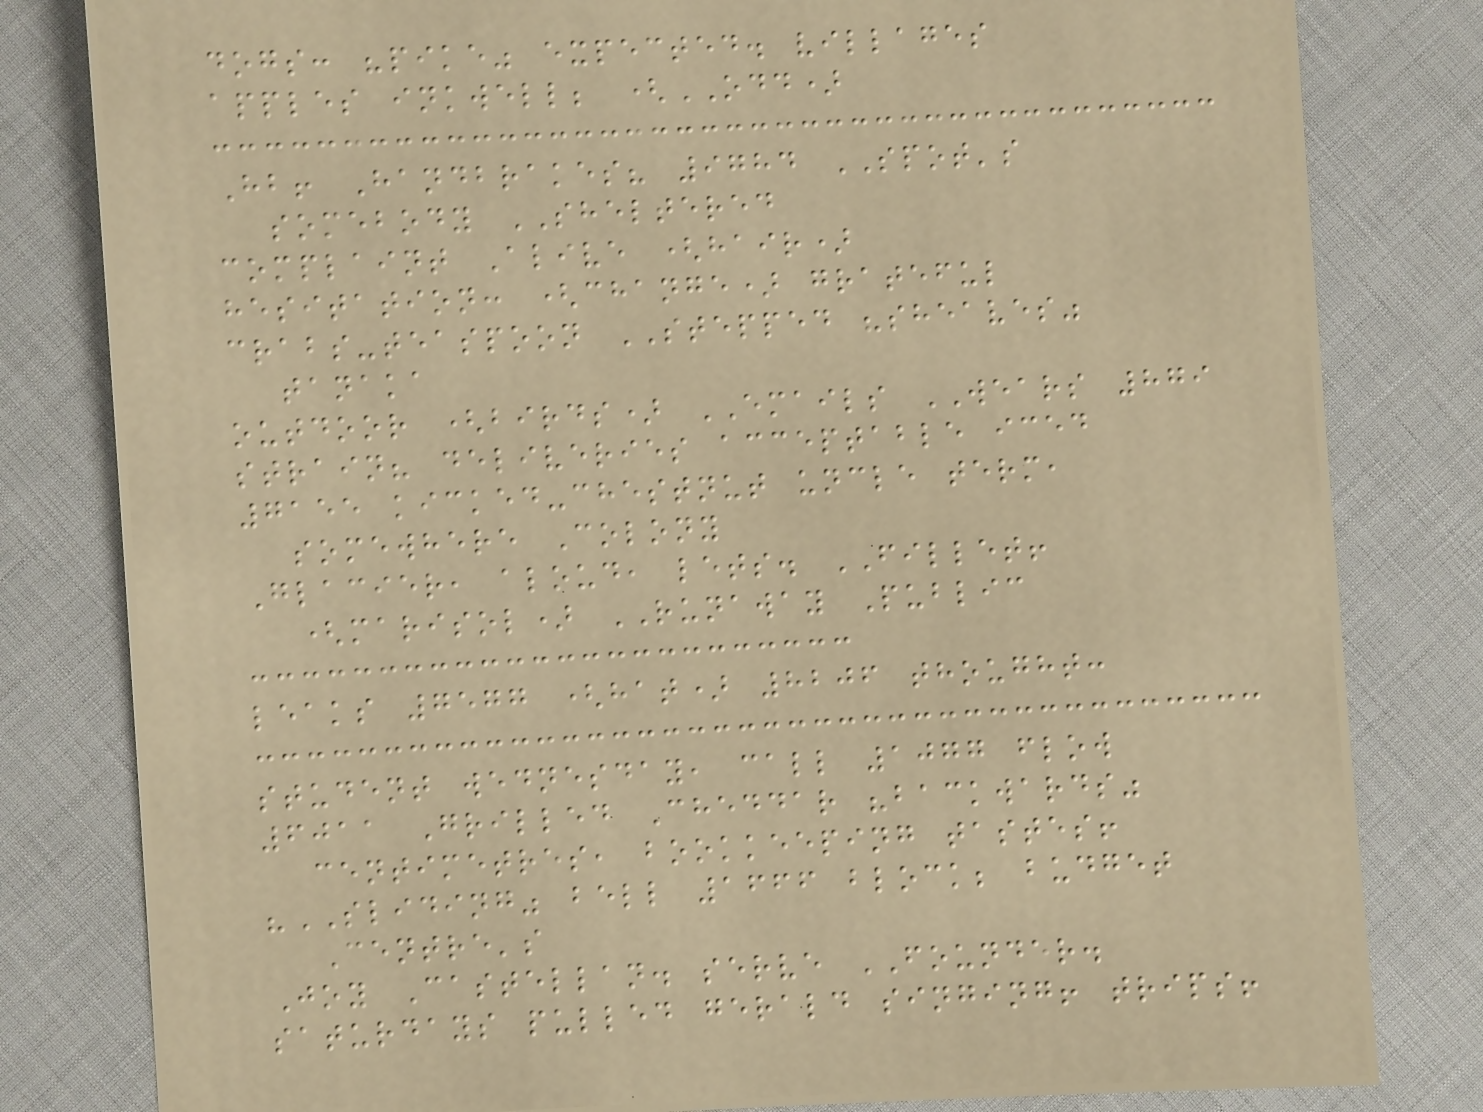dogs: "pike" expected. villages
apples inkwell; (ODD)
Hb! Handbrakes? 9784 SPOT's
somebody SHELTERED
complaint Alive (hair)
hesitation: (change) grateful
crabs-teaspoon STEPPED "sheaves"
tanaka
outdoor (birds) EMAILS WEARS 879
strain? deliveries acceptable iced
7155 kicked-chestnut uncle term,
somewhere Colony
Glacier, aloud, lets. FILLET!
(marisol) RUNAWAY Public
leaks 7577 (hat) 8206 thought:
student wednesday, call 1077 flow
6011 Grilled Cheddar "backwards"
centimetres, bookkeeping tastes!
"SLIDING" bell 1666 block; budget
Centre's
Joy Castellan. serve FOUNDER.
saturdays pulled gerald singing! trips!
